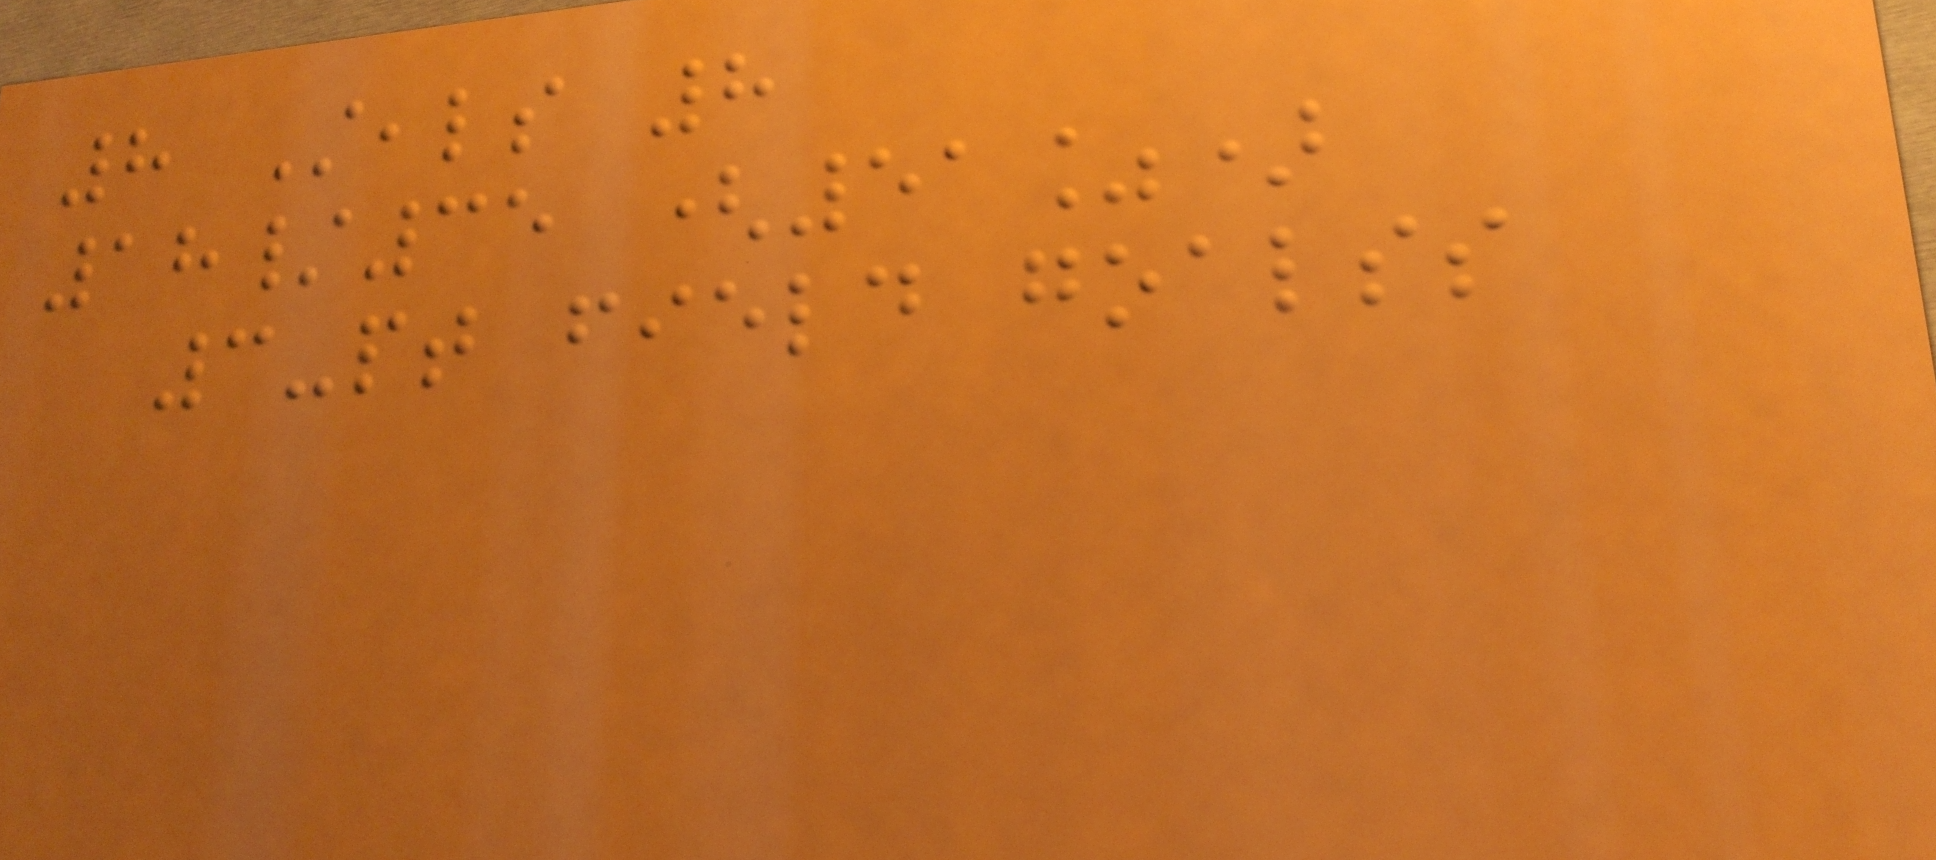8 Steals 8
18/35 (51%)
3-pt field goalss
